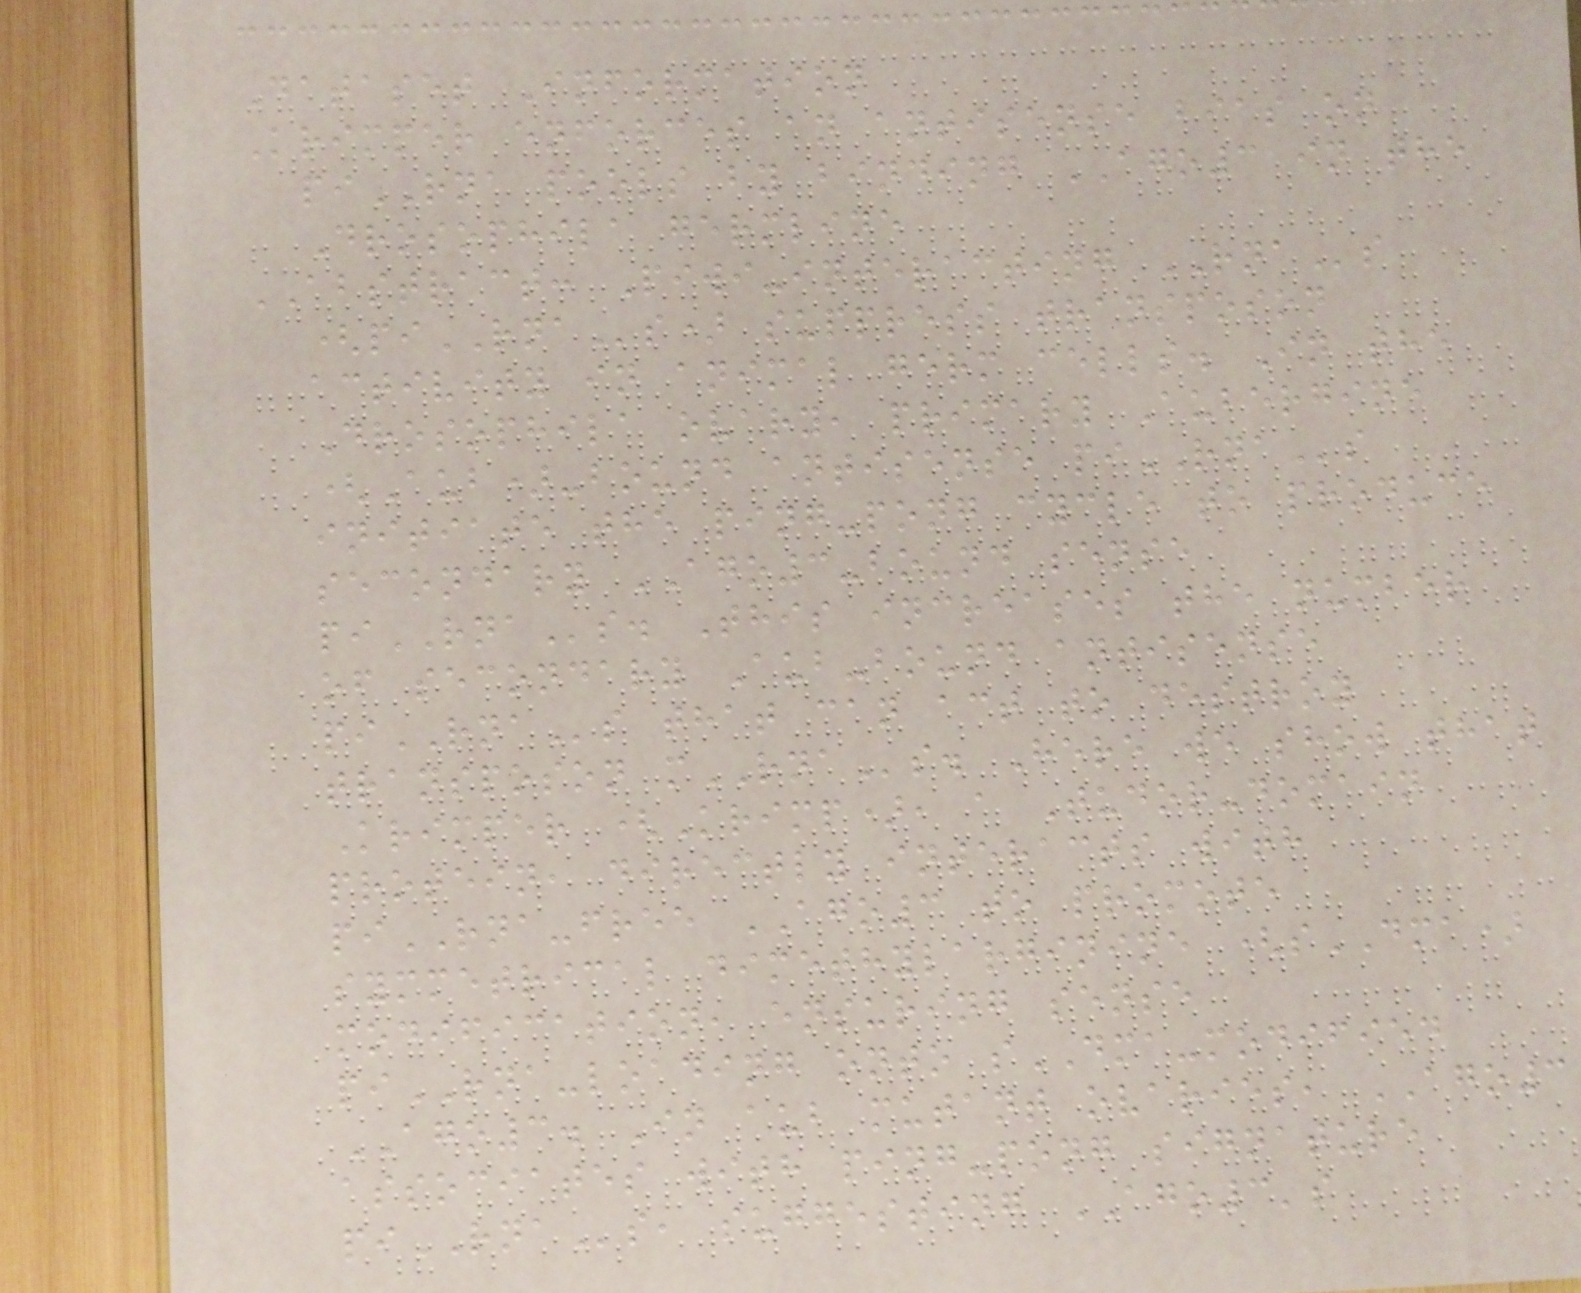Dataset Information
Krimper enforces an antisense bias on
piRNA pools by binding AGO3 in the
Drosophila germline
ABSTRACT: Piwi-interacting RNAs
(piRNAs) suppress transposon
activity in animal germ cells. In the
Drosophila ovary, primary Aubergine
(Aub)-bound antisense piRNAs
initiate the ping-pong cycle to produce
secondary AGO3-bound sense
piRNAs. This increases the number
of secondary Aub-bound antisense
piRNAs that can act to destroy
transposon mRNAs. Here we show that
Krimper (Krimp), a Tudor-domain
protein, directly interacts with
piRNA-free AGO3 to promote
symmetrical dimethylarginine (sDMA)
modification, ensuring sense
piRNA-loading onto sDMA-modified
AGO3. In aub mutant ovaries, AGO3
associates with ping-pong signature
piRNAs, suggesting AGO3's
